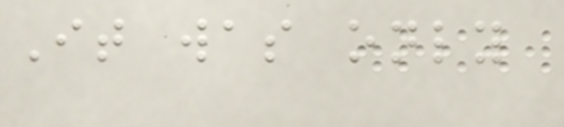It was only
